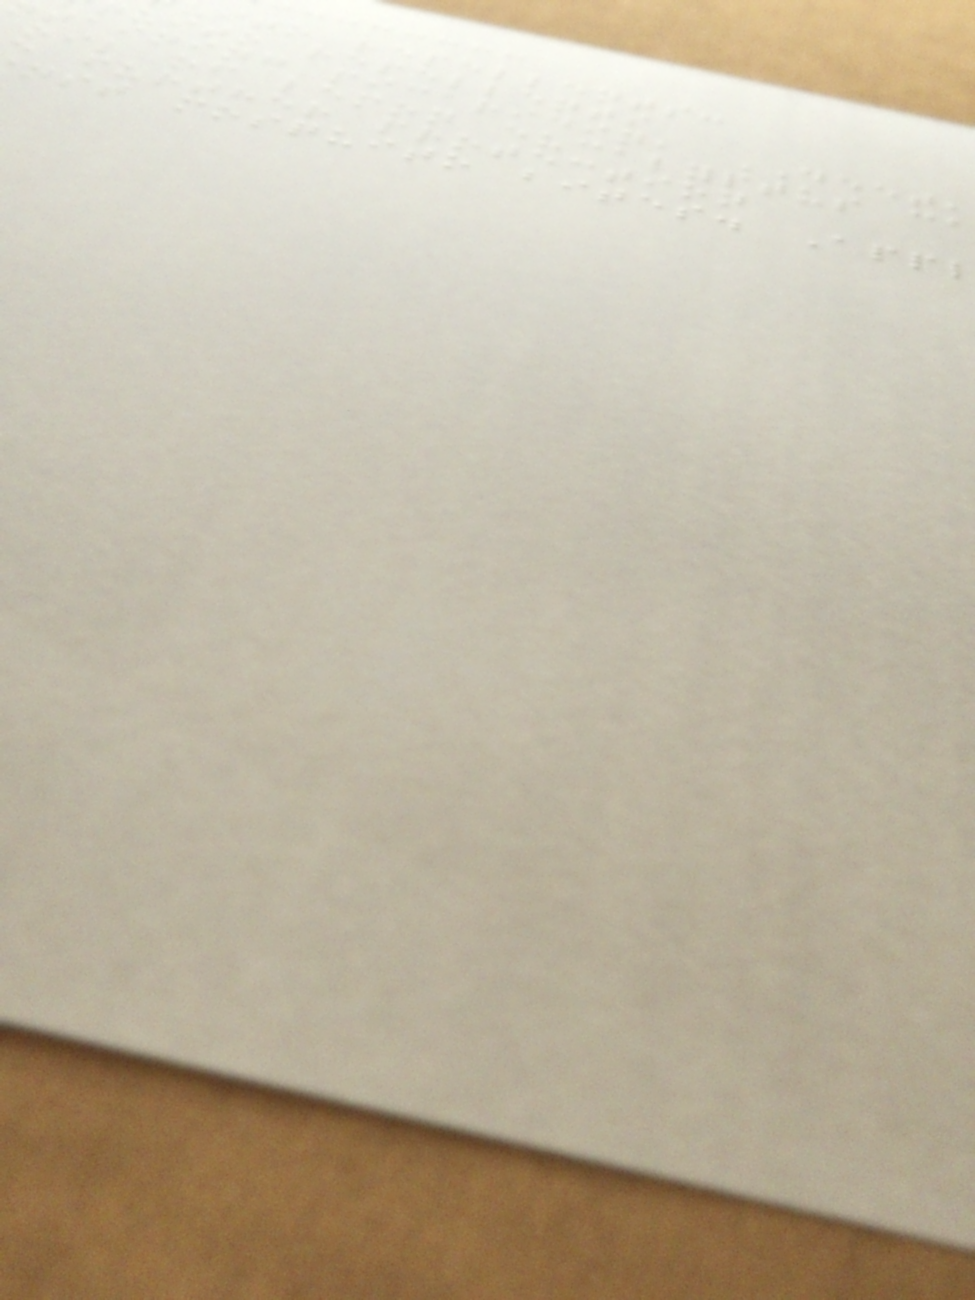ito repellents:
uito repellents
taining picaridin, DEET,
oil of lemon eucalyptus ca
e further protection
nst mosquito bites. App
